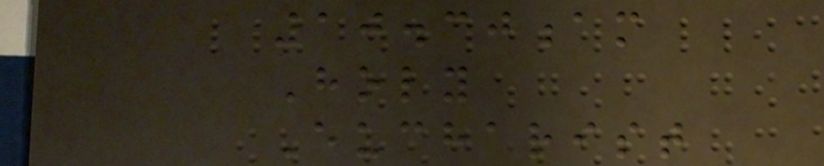10.30am
Holy
Eucharist
